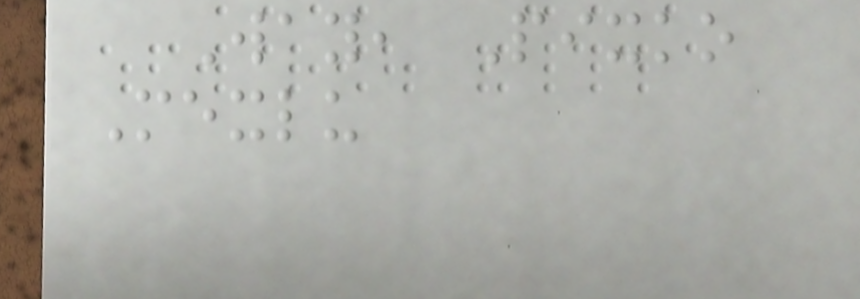Way, Pixko
Mexlu
